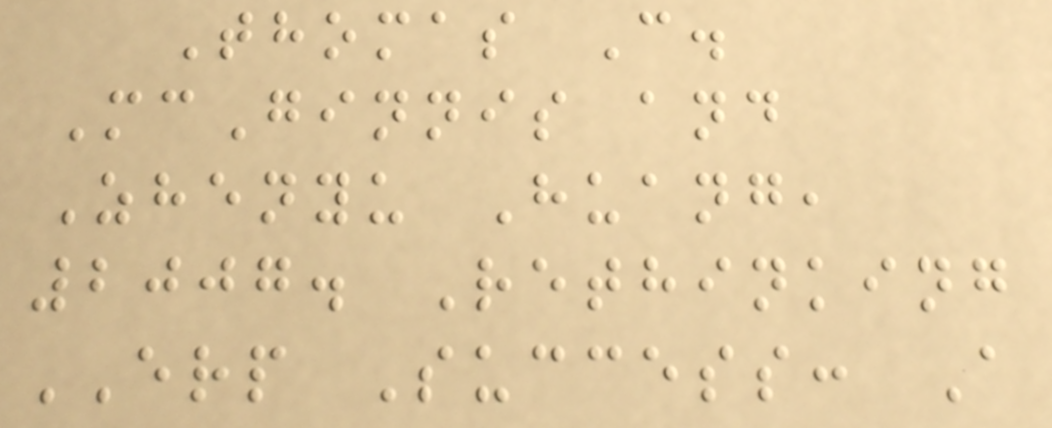Thomas C.
McGinnis and
Zhenyu Huang,
2007. Rethinking
ERP Success: A
